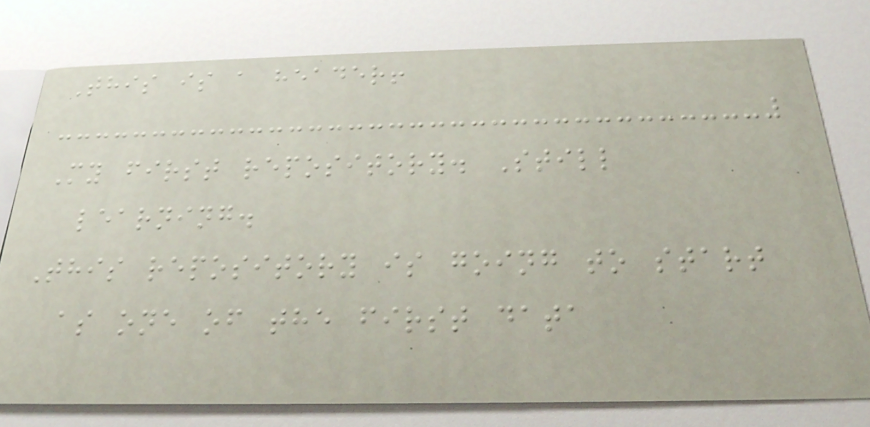This is a header!
My first repository. Still
learning.
This repository is going to start
as one of the first data
